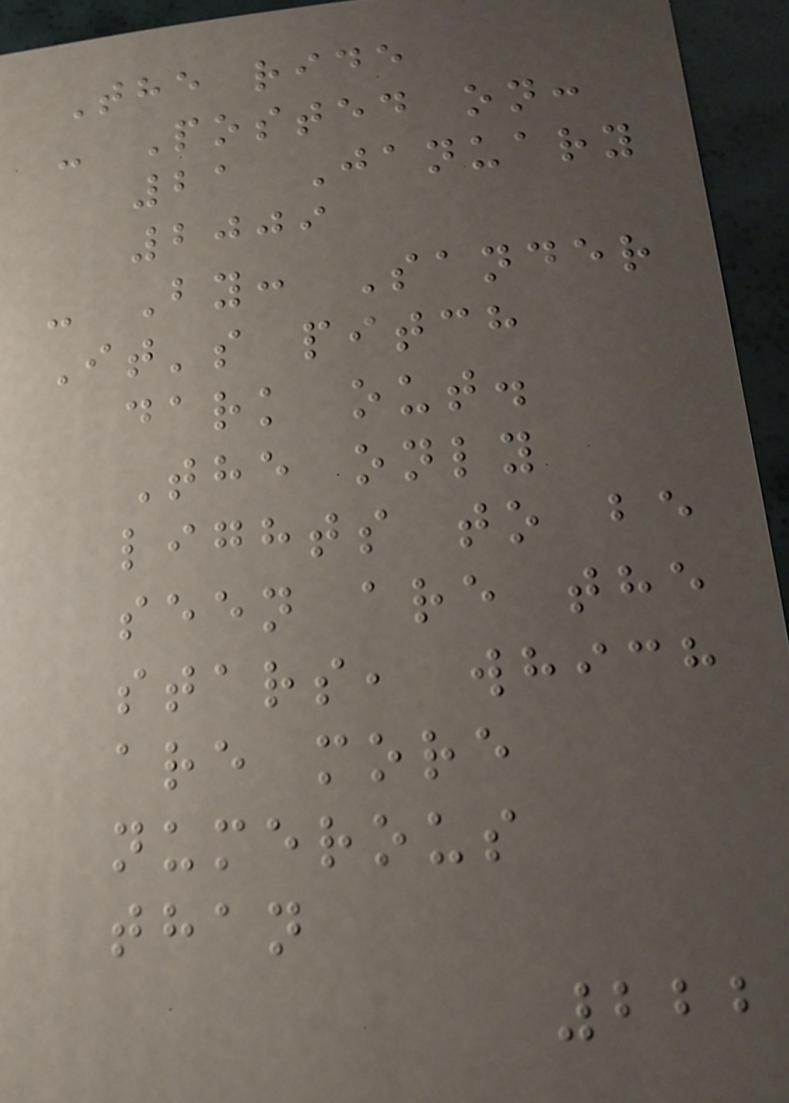The ride
- Posted on:
21 January
2009
- By: Sander
It's pitch
dark out.
The only
lights to be
seen are the
stars, which
are more
numerous
than
222
